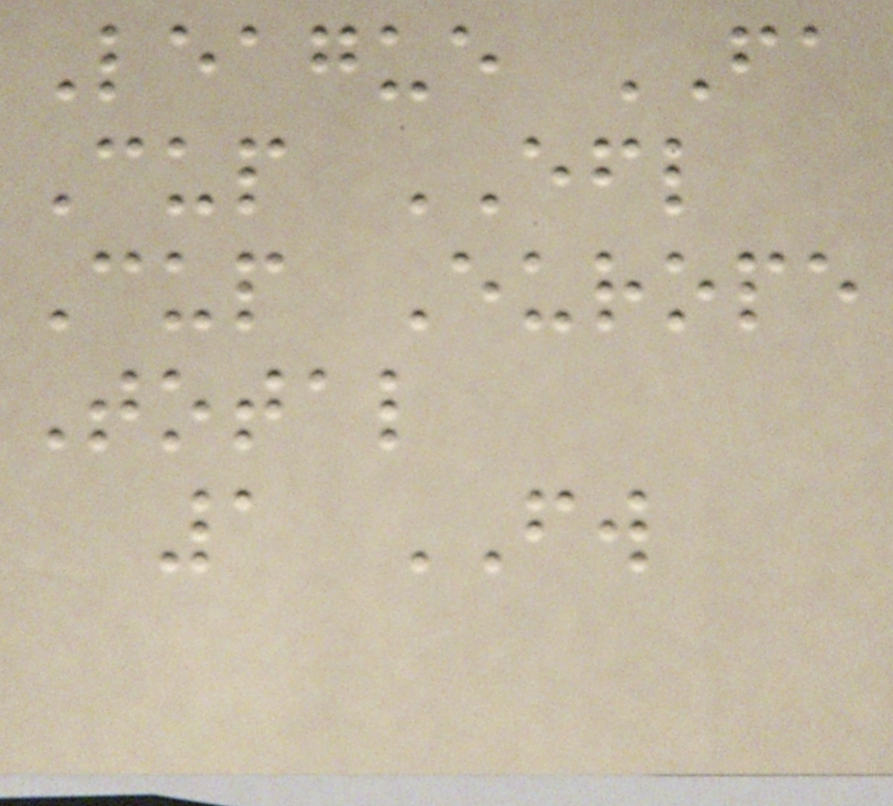League FA
Cup EFL
Cup Europe
Total
1 FW
